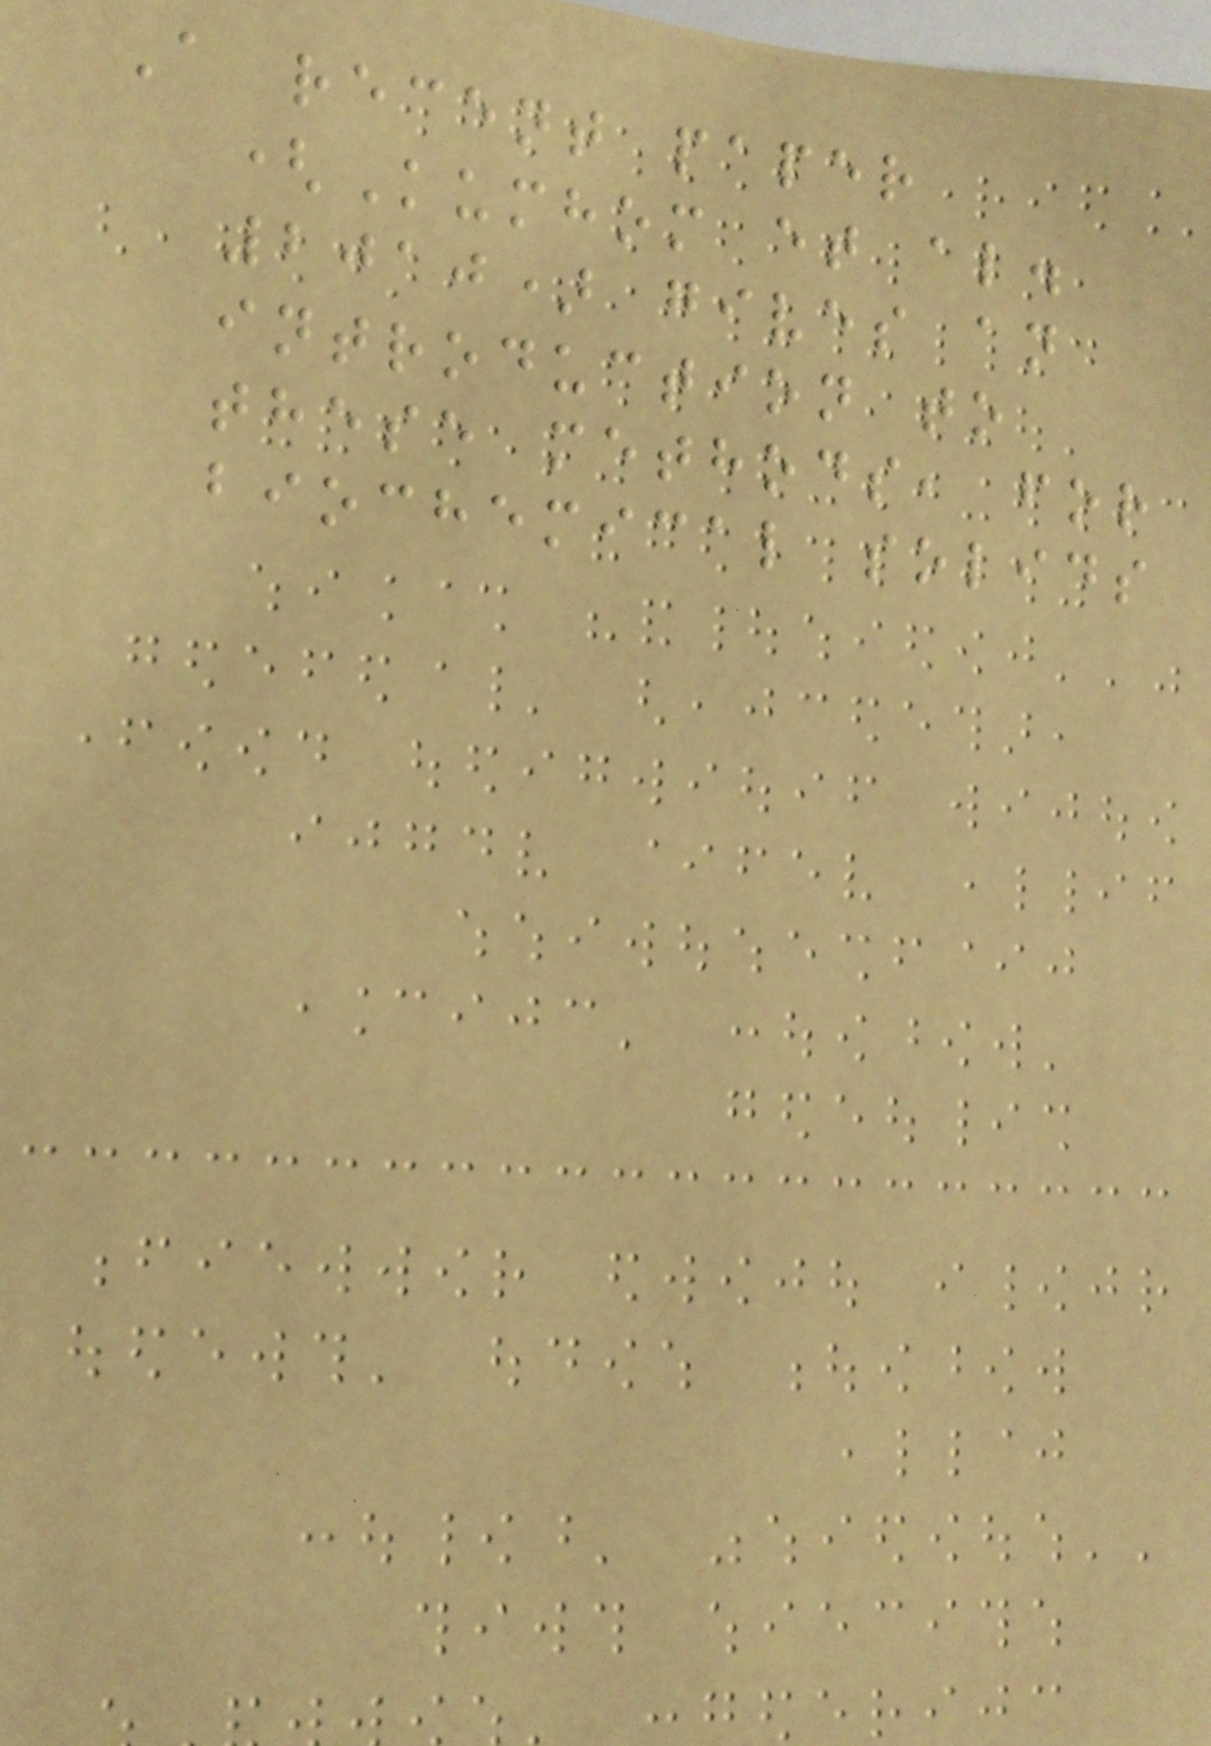A recent paper
(Kumhom et al.
2010) gives an
introduction to
these methods, for
biochemical solids
